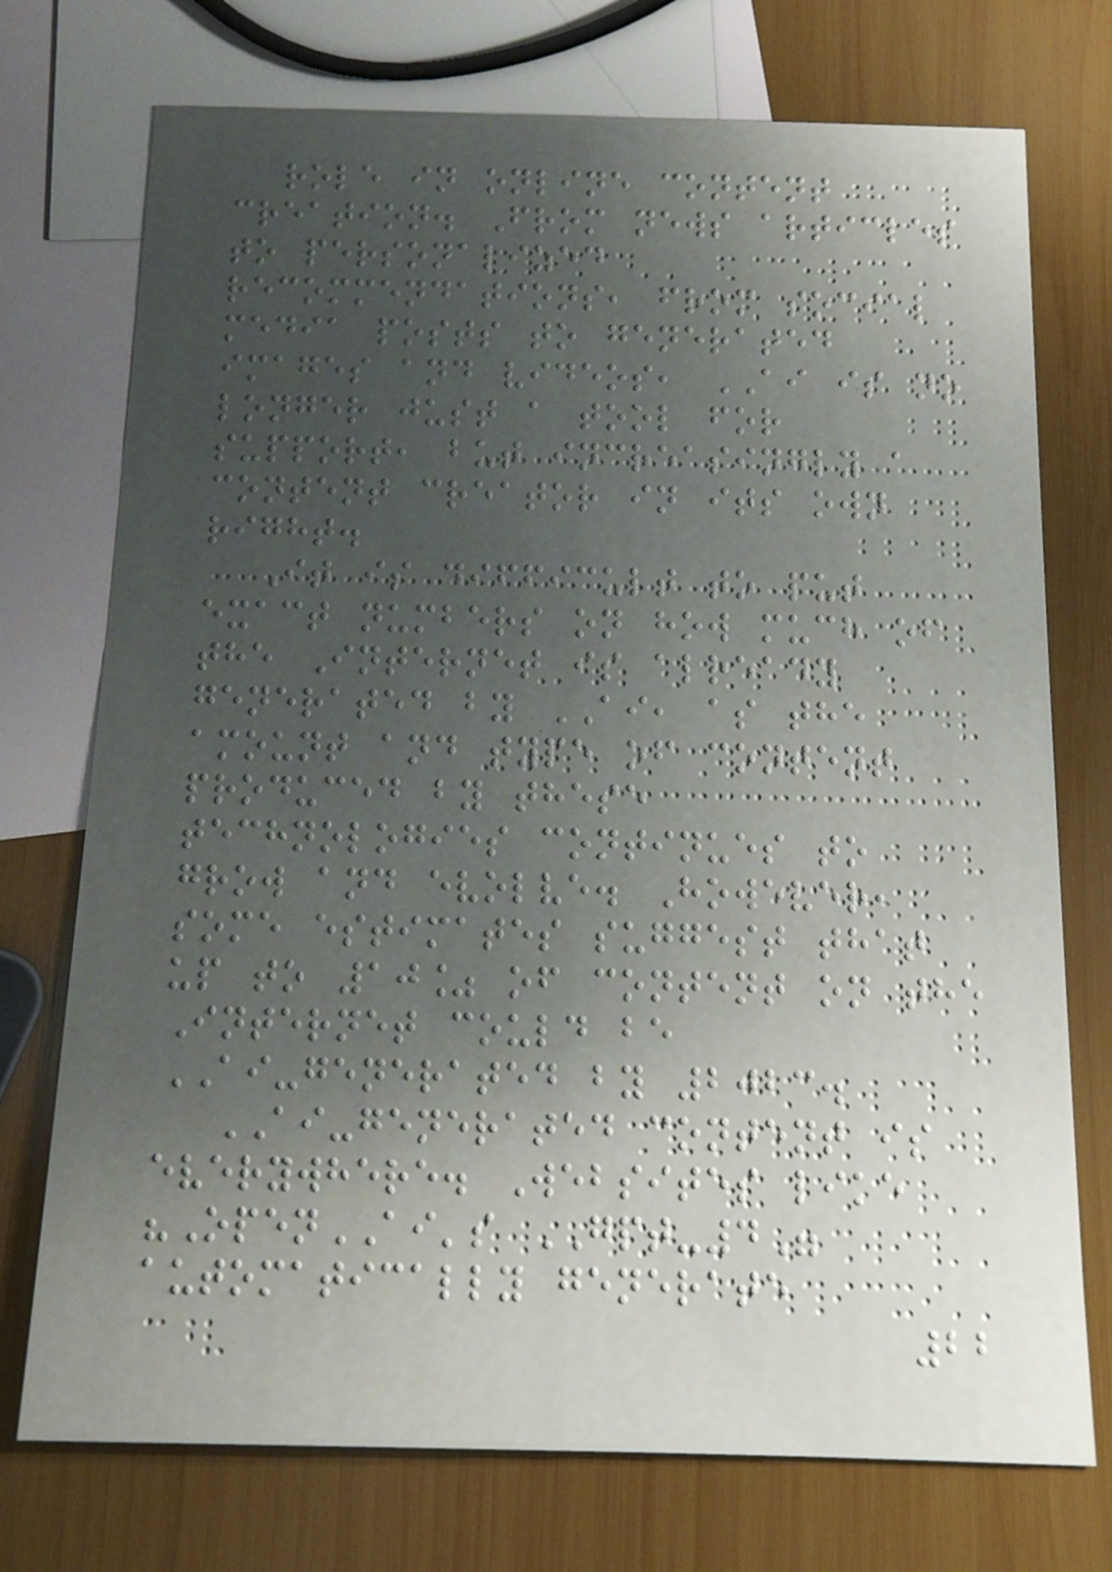role in online content
creation. From news articles
to personalized
recommendations, from social
media posts to generated
images and videos, AI is no
longer just a tool for
support, but increasingly a
content creator in its own
right.
It is difficult to put
exact numbers on how much of
the Internet is already
generated by AI, as the
amount and type of content
produced by these
technologies continues to
grow and evolve. However,
some estimates suggest that
up to 10% of content on the
Internet could be
AI-generated by 2023.
AI-generated content is
everywhere. Websites like
"OpenAI's GPT-4"
automatically generate
22
